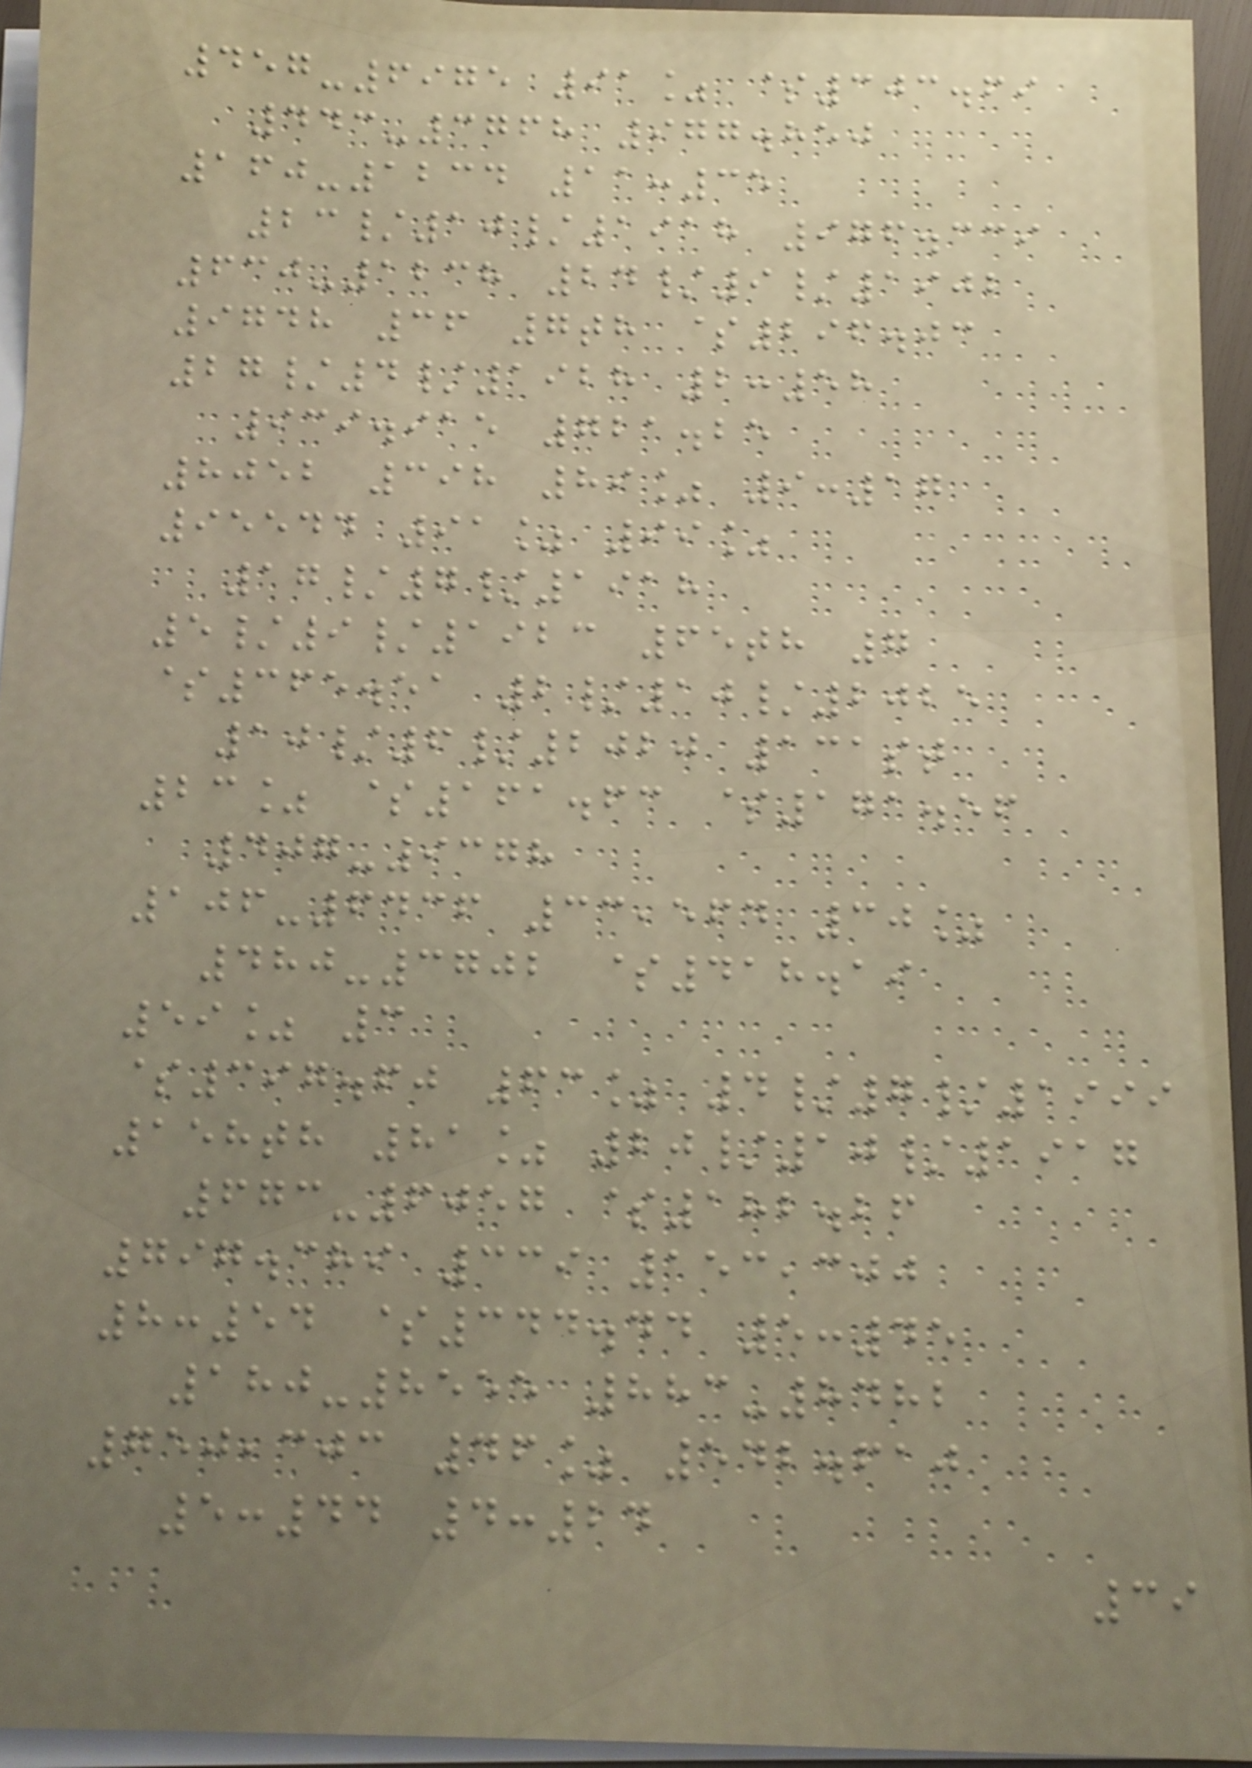457-6975 91% $303.69
443-3768 977.850
160-1234 11:35
23/10/1918 976.339
630-1238 24/9/1902
9748 36 7th $296.03
27/4/1928 2:58
939.915 721.25
8052 398 89% 9:17
95544 91% 99%
17/7/1918
5/9/1923 65th 7
$365.51 2/10/2025
10/6/2020 131st
23% $161.63 $171.56
407-9378
106-6436 33,564 30%
480-3702 $418.19
59% 3
$397.60 63% 4/7/1999
158th 81% 20/10/1917
673-6057 $182.26
797.389 339 153,300
8:54 $344.44 5:45
180-8555 883-8482
750,303 46% 542.610
5:44 4:24
39
